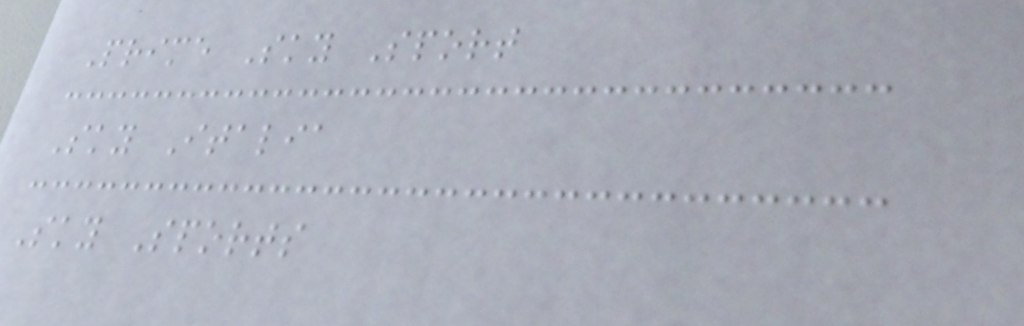Prime Sky Sport
Sky Italia
Sky Sports
